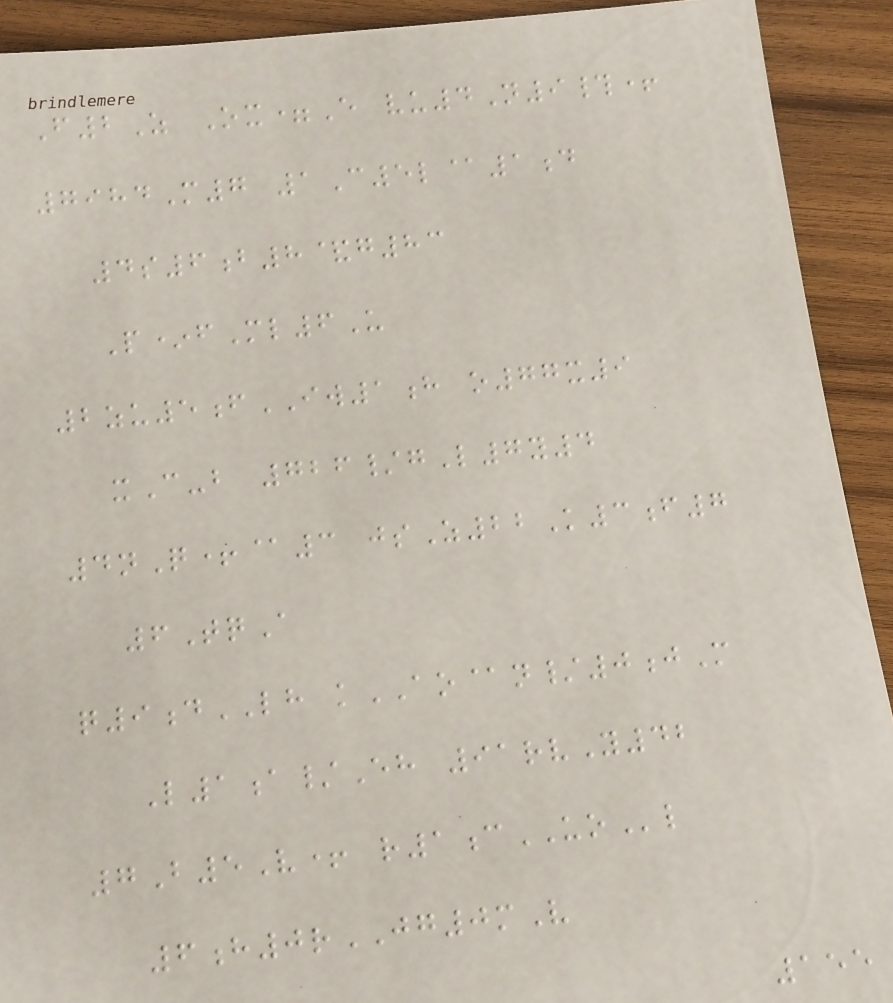F2Z Ox=E vu4N9#+
7984M7 1C5l@1d
4s6b8&g83
P*fMl6U
2zu5fIW1h o77x9
xC-b 726/gL7y4
4nQ+@3 jsZ22K3f7
6TqA
q9dLH kAO@n/0jM
L1a/Eh 91rvY42
7B5V+ r1cUOl
6h0rJG0mV
155
